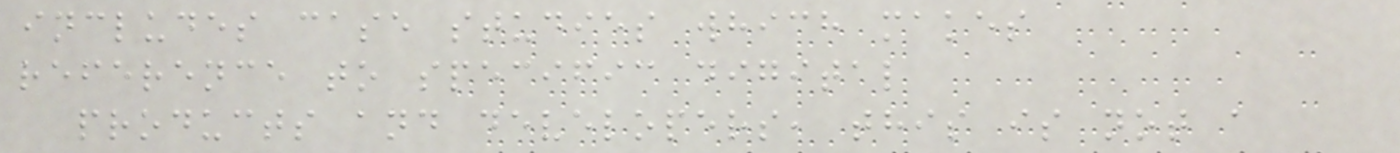includes case studies which makes
reference to specific digital
products and developers, this is not a
